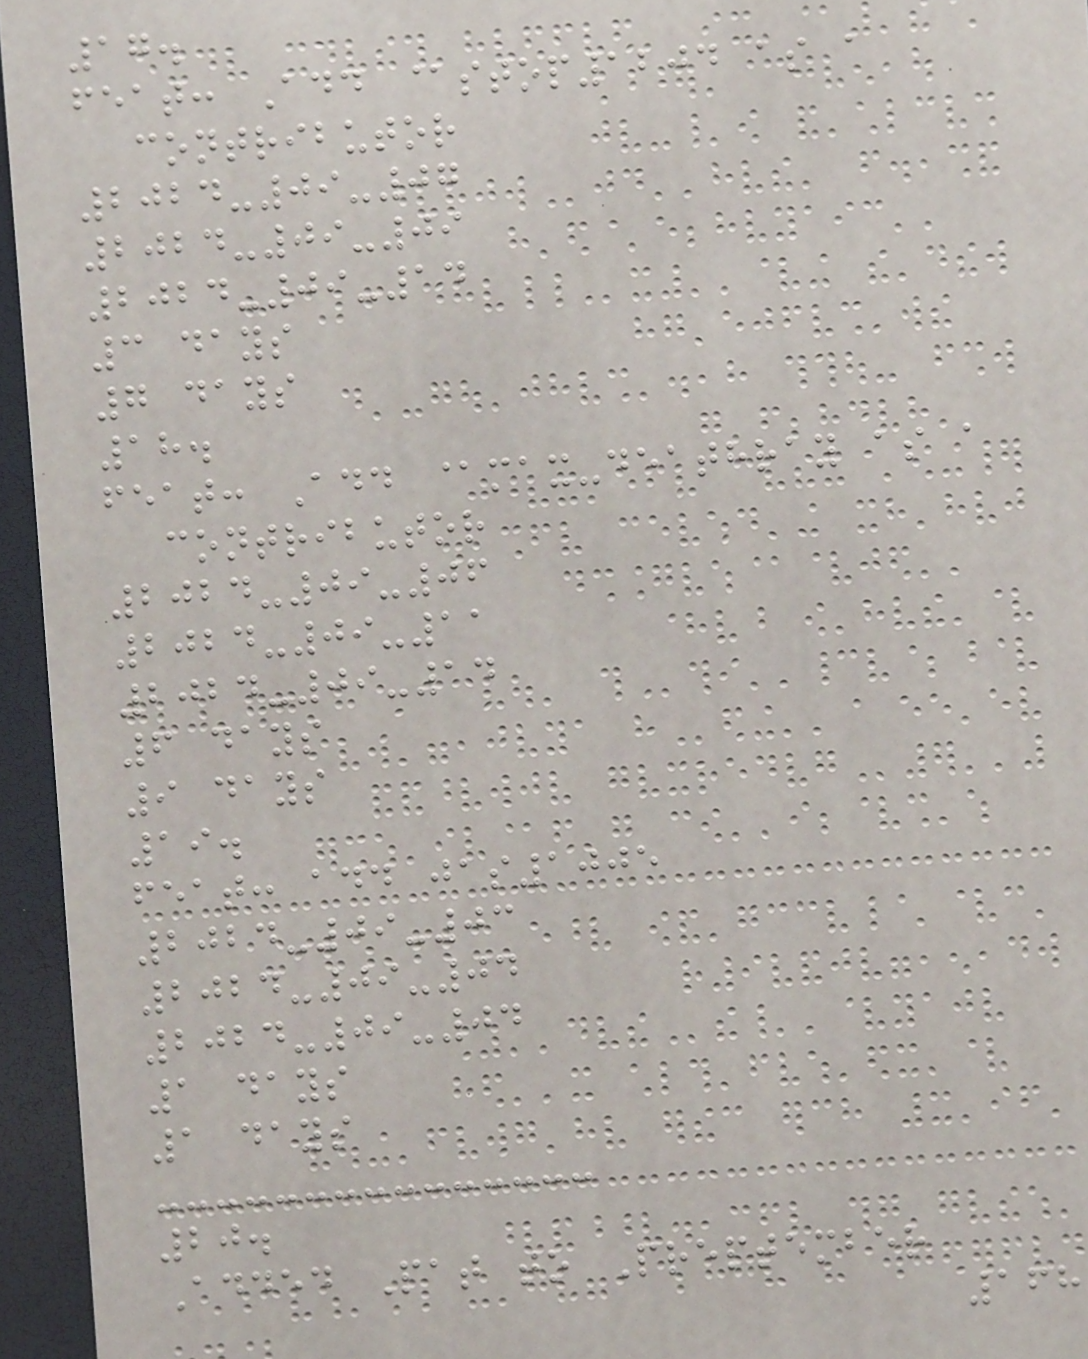17.
feat: Add @stop1204 as a
contributor
2024-09-07
2024-09-09
2024-09-14
3 days
7 days
18.
feat: Add @max-deathray as a
contributor
2024-09-06
2024-09-11
2024-09-14
6 days
9 days
19.
feat: add jas1005
2024-09-03
2024-09-04
2024-09-04
1 days
1 days
20.
Added Pat to Preptember
168
